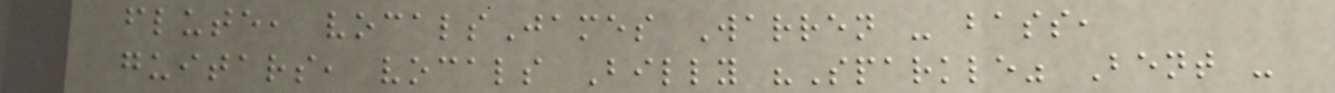flute, vocalsJames Warren - bass,
guitars, vocals Billy "Sparkle" Bent -
